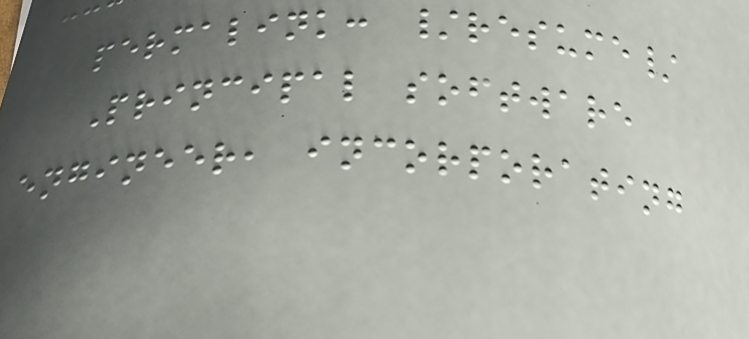permalink: /resume/
Principal software
engineer, incorporating
